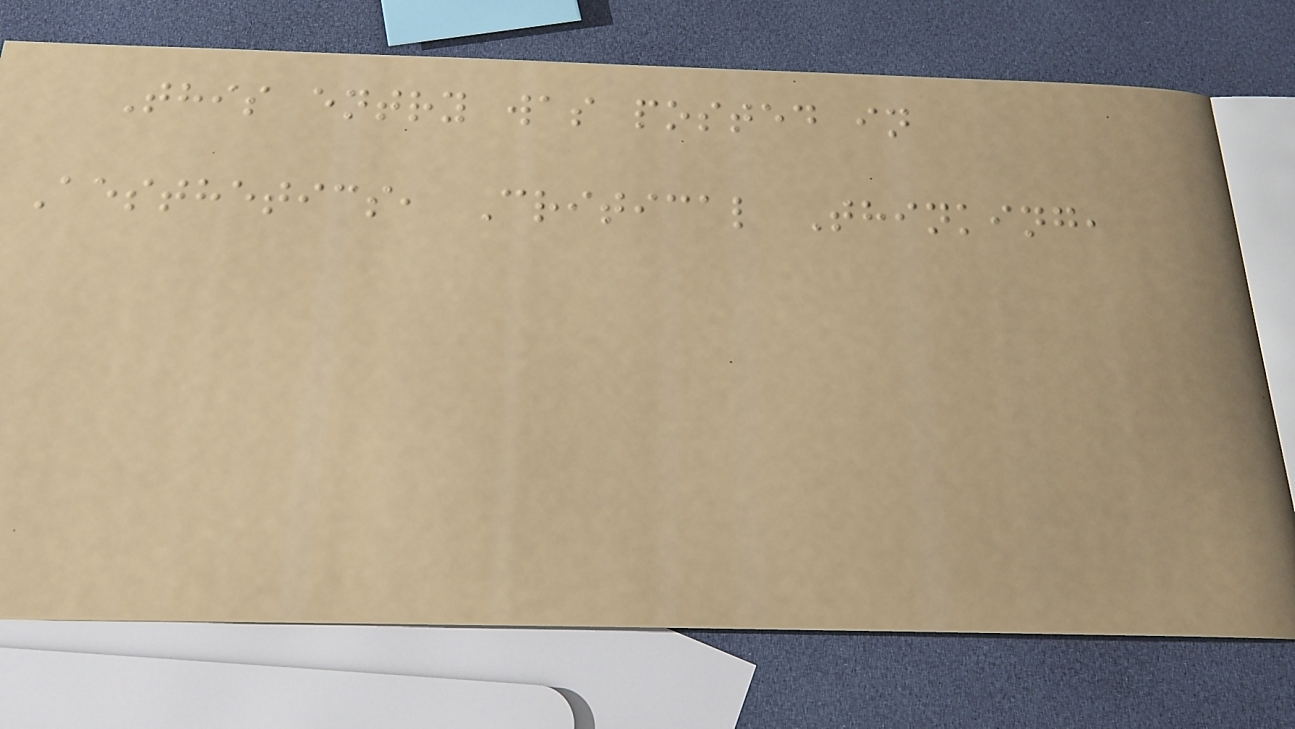This entry was posted in
Aesthetics, Critical Thinking,
